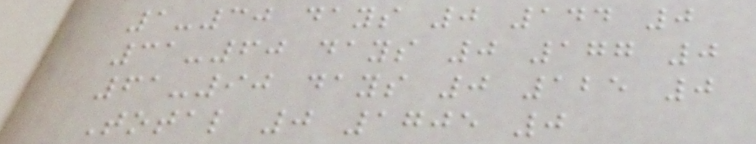1-30 days 0 144 0
31-60 days 0 177 0
61-90 days 0 125 0
Total 0 1705 0
